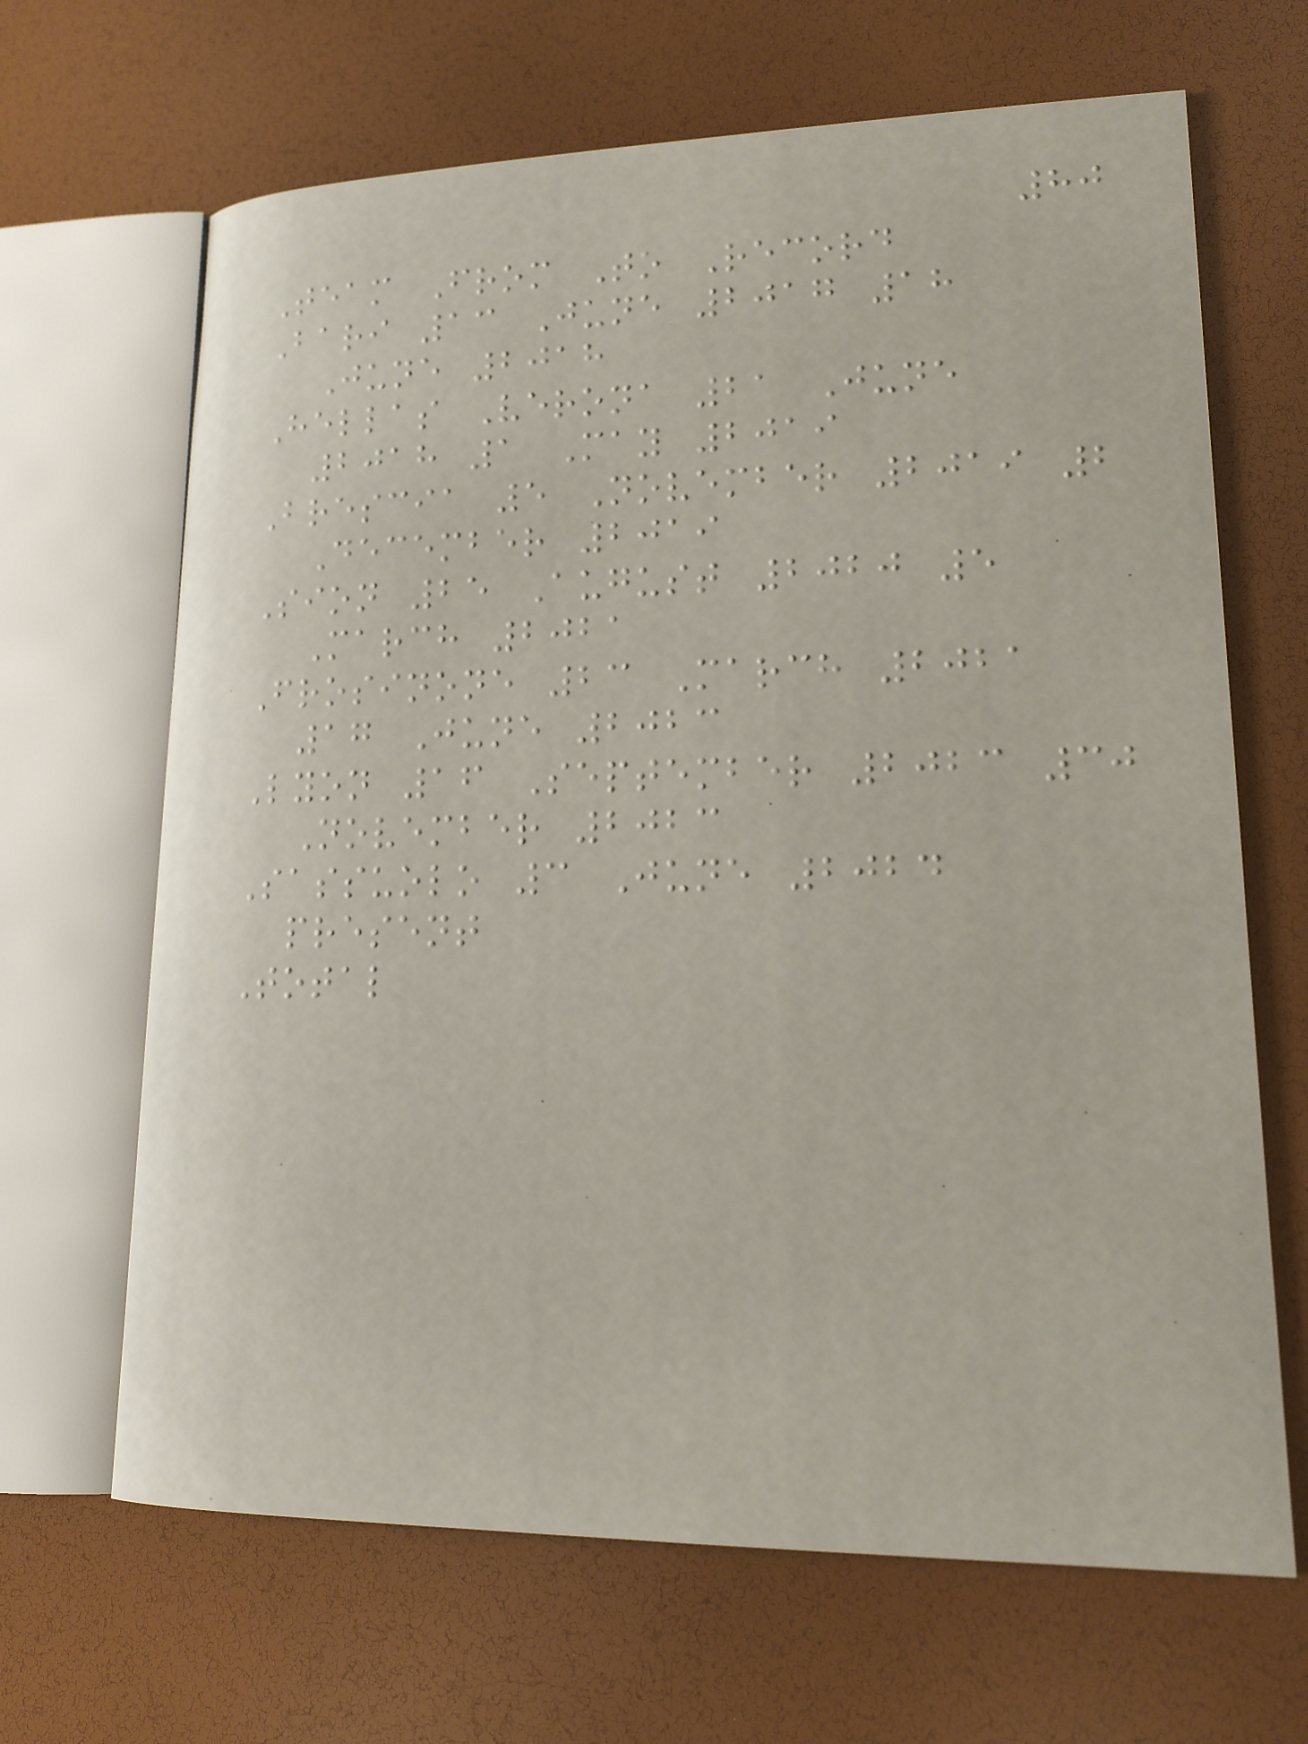80
Team From To Record
Bari 13 June 2017 18
June 2018
Hellas Verona 21 June
2018 1 May 2019
Brescia 5 November 2019 2
December 2019
Sion 25 August 2020 5
March 2021
Frosinone 23 March 2021
17 June 2023
Lyon 16 September 2023 30
November 2023
Sassuolo 3 June 2024
present
Total
